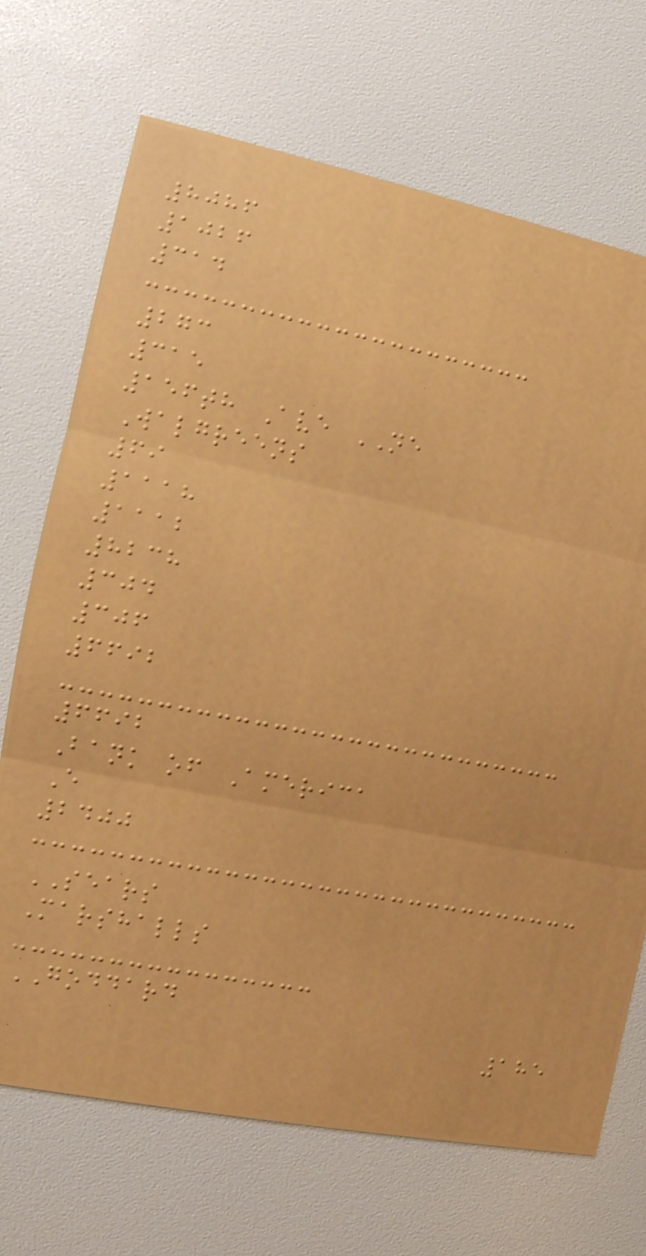8086
1026
314
273
315
156th Ave NE
Walgreens
69
1118
1112
8238
304
306
6692
6692
Bank of America
E
2400
SEARS
Marshalls
GODDARD
185
